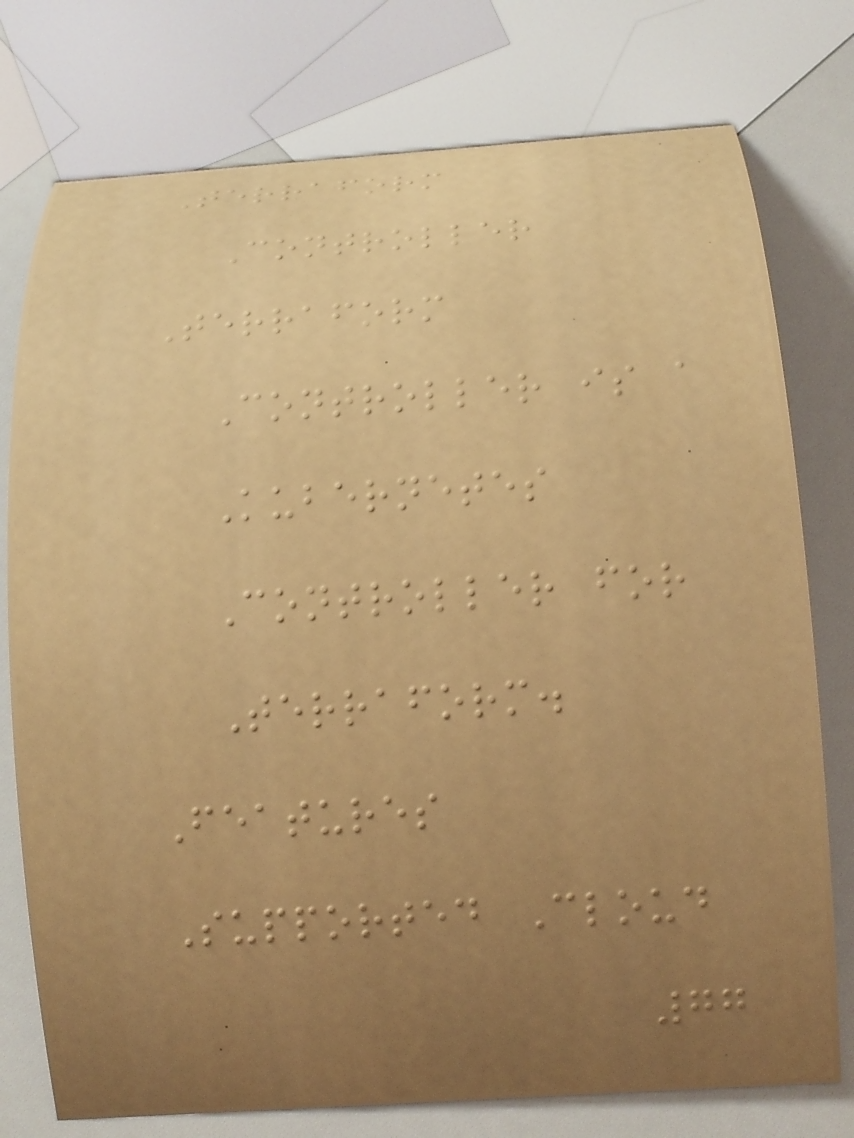Terraform
Controller
Terraform
Controller is a
Kubernetes
Controller for
Terraform.
Features
Supported Cloud
77
